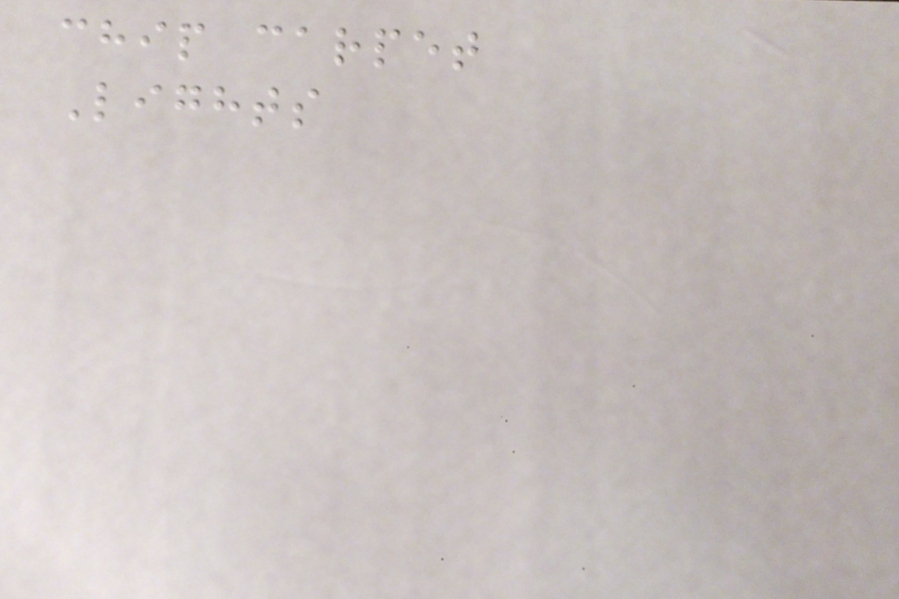chip carpet
Lights
